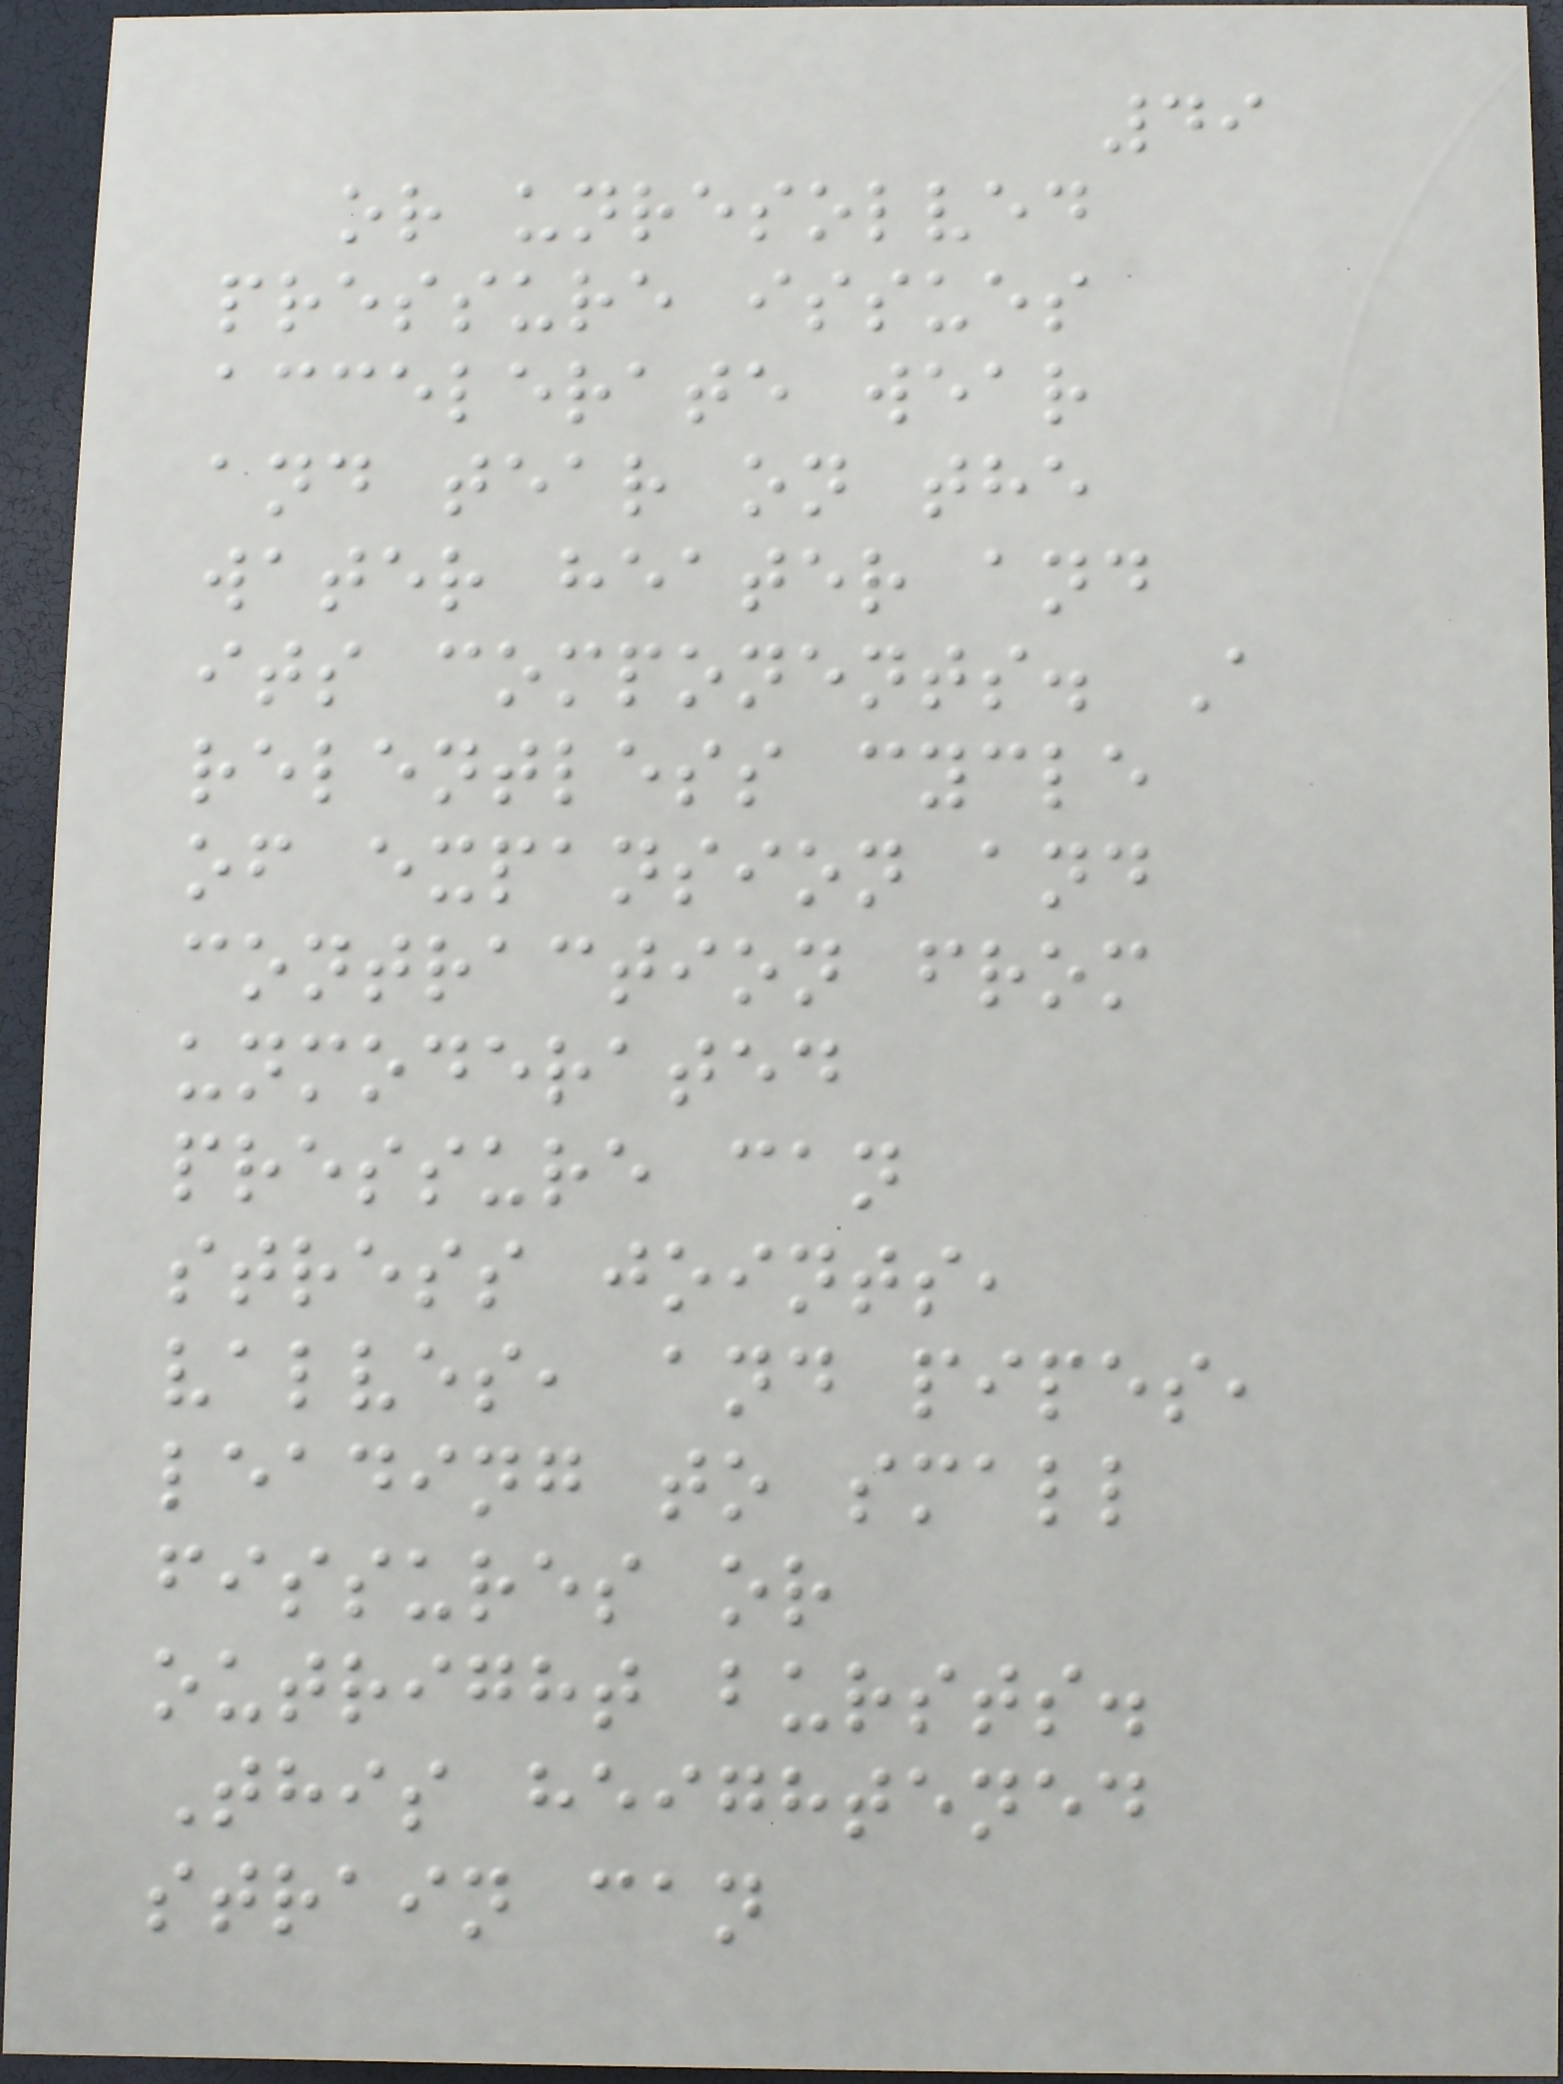49
or unresolved
pressure issues
accelerate wear
and tear on the
water heater and
its components. A
relentless cycle
of expansion and
contraction from
unmoderated
pressure can
stress joints,
valves, and pipes,
leading to small
fissures or
outright bursts.
This heightened
strain can
